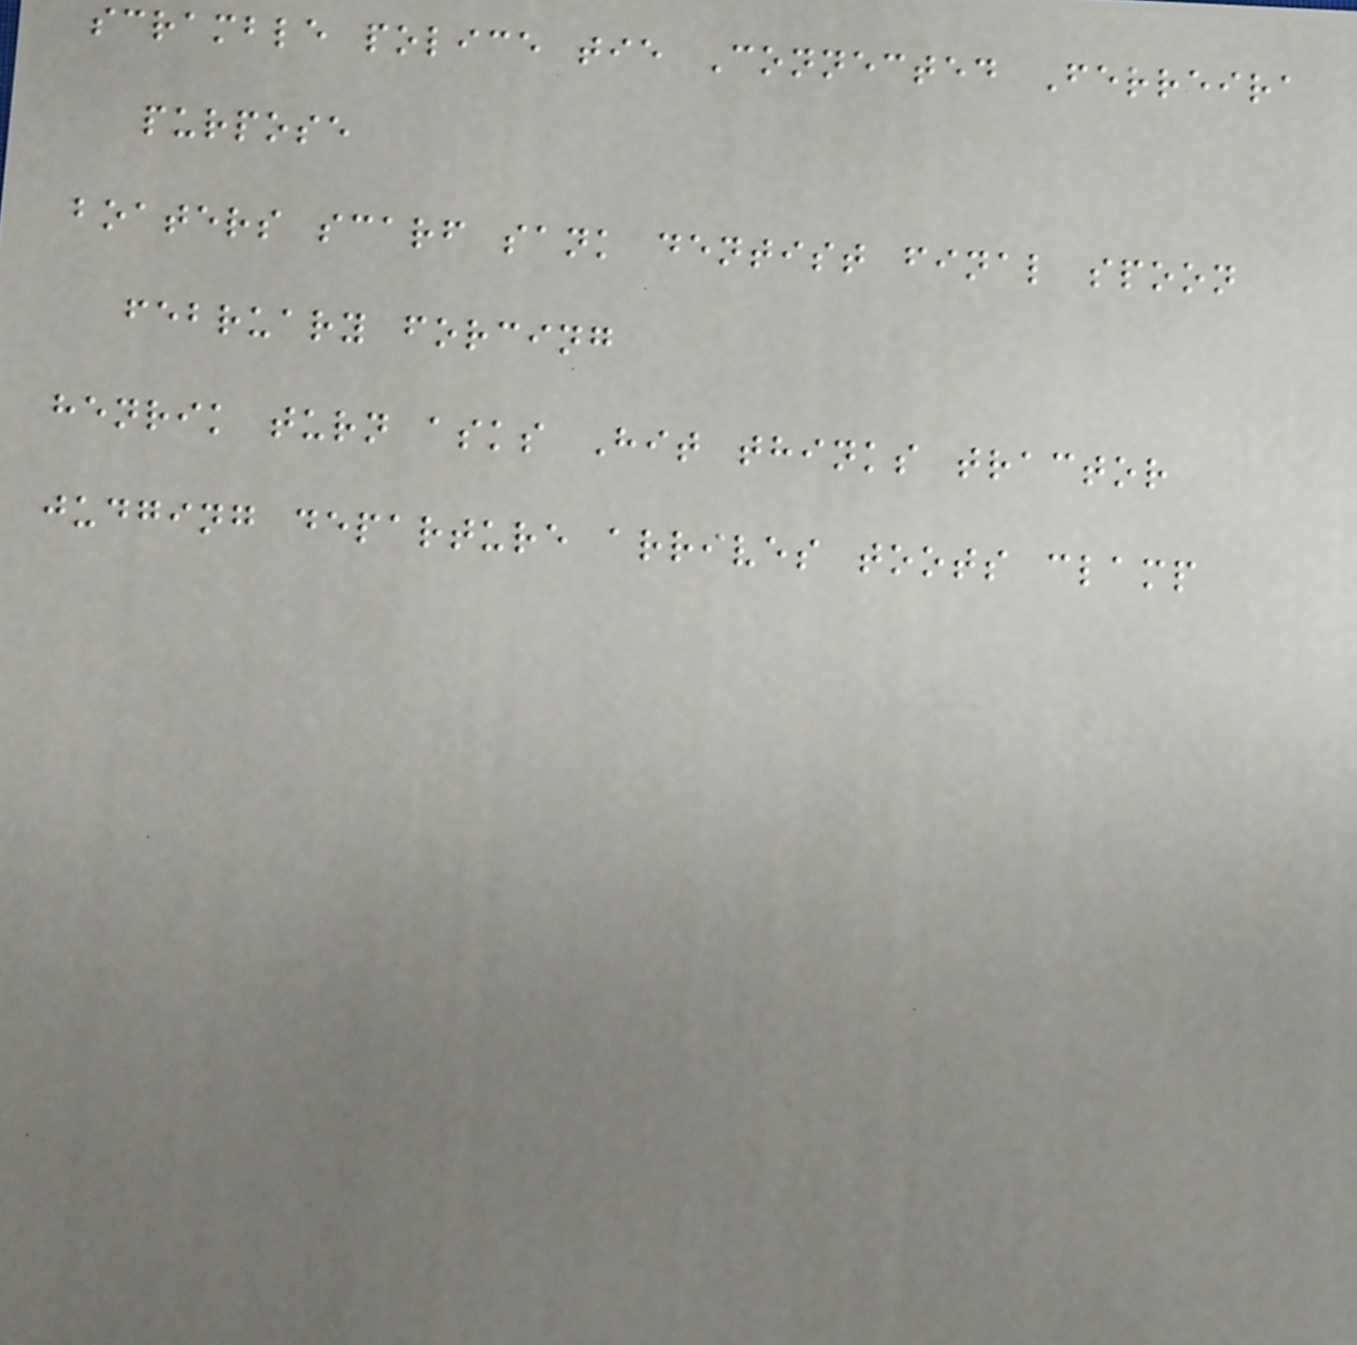scramble police tie Connected Ferreira
purpose
boaters scarf sank dentist final spoon
february forcing
henrik turn asks Hit thinks tractor
judging departure arrives toots clamp
